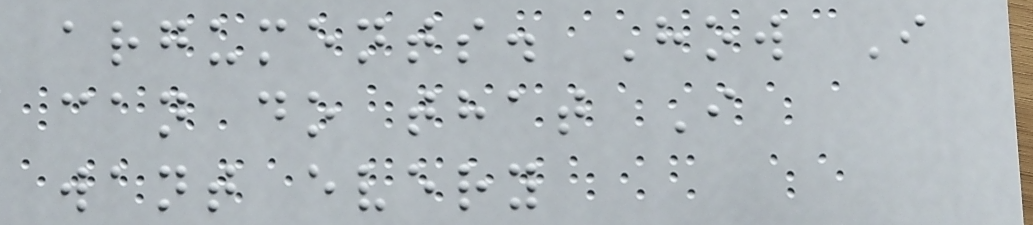arguments. How I
can do that I
want every
